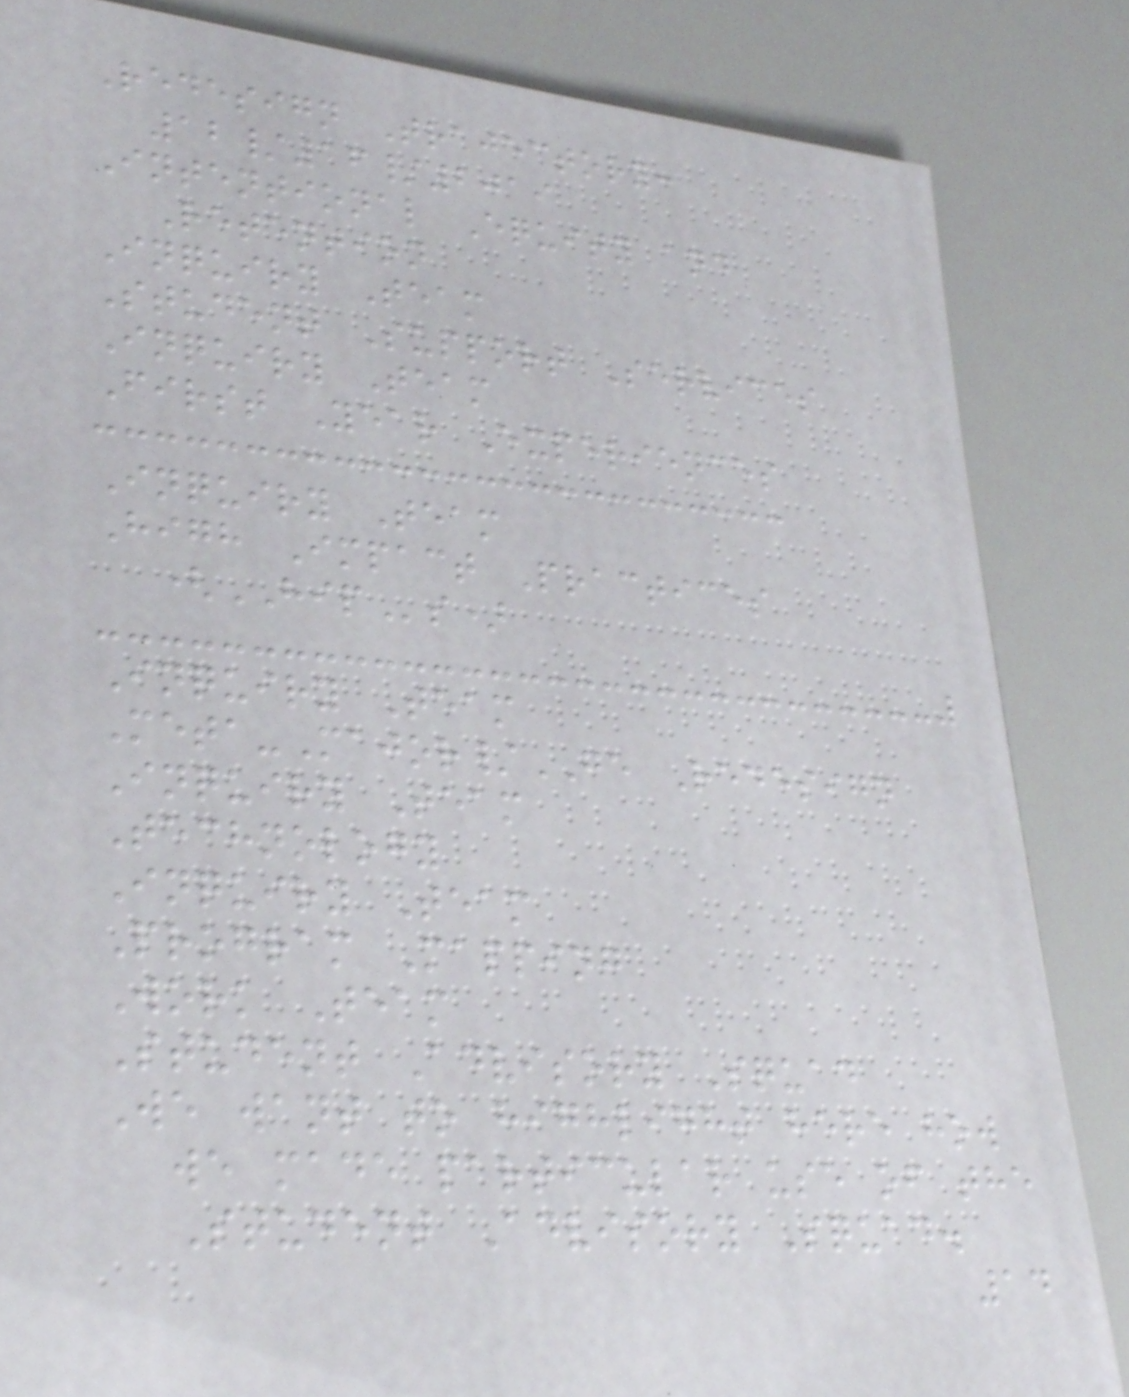Redesign Trajectory:
12/16/2019
Intentional Equity and
Retention
Inquiry Team
Student Support Services
Inquiry Team
First Year Experiences
Inquiry Team
High Impact Practices
(HIPs)
Inquiry Team
Meta-Major/GE Redesign
Inquiry Team
Technology
Inquiry Team
Program Mapping
Work Team
Student Advisory Squad
We want to highlight here how
we made particular use of the
Student Advisory Squad.
14
